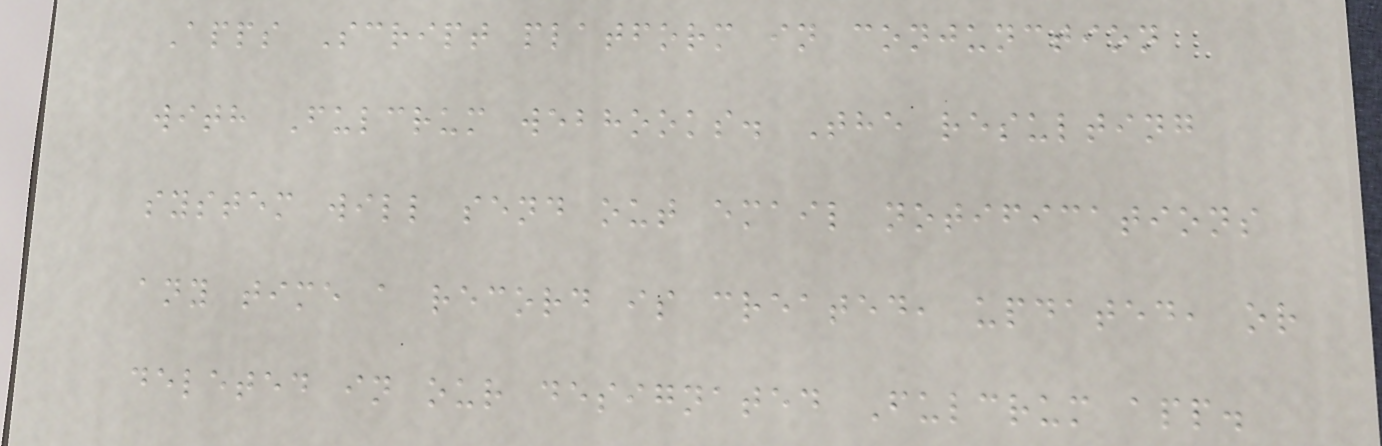Apps Script platform in conjunction
with Fulcrum webhooks. The resulting
system will send out email notifications
any time a record is created, updated, or
deleted in our designated Fulcrum app.
